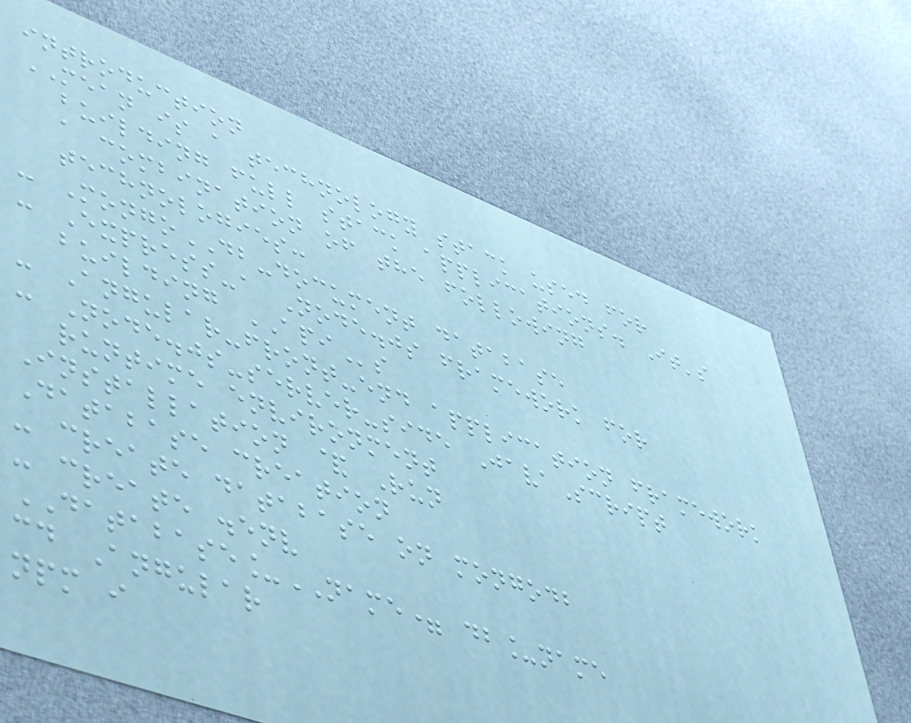introduction
MEAN is a technology stack used for
building full stack applications. It's
a combination of the following
technologies:
- MongoDB-document database
- Express-a Node.js framework for
building APIs
- Angular-front-end application framework
- Node.js-server-side JavaScript
runtime environment
Installation & Run
Database creation
- create database on mongodb
- create .env
DATABASE_NAME= db_name
cd Angular
npm i
